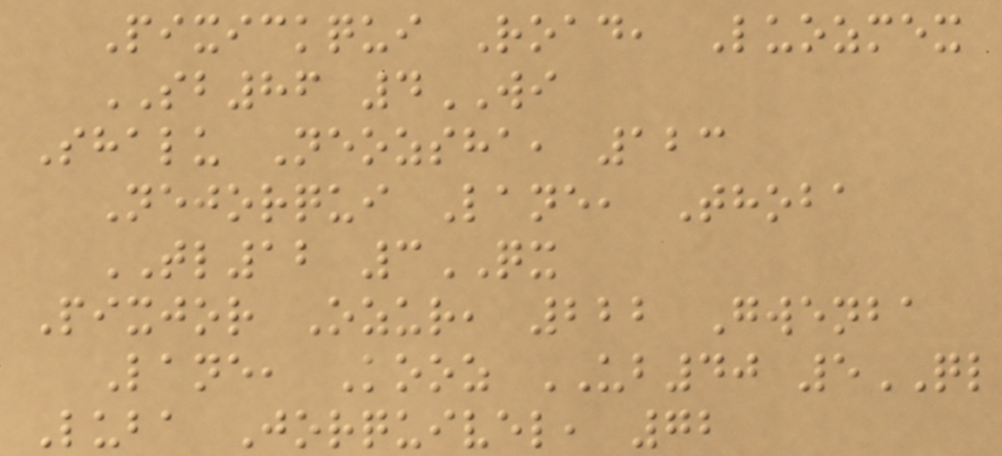Pixickqui Road, Luozmex
SB86 4WI
Shalu Neozsha, 123
Nejorqui Lane, Thoba
TL12 3QX
Pixjor Ozur, 222 Gwenba
Lane, Kooz UB40 5QL
Luba Jorquivel, 72
